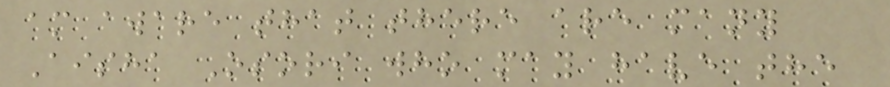am aware that there are many
Aisha Osori who may have the
